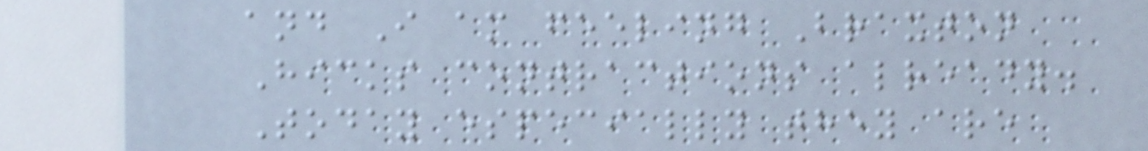and I am feeling Braxton
Hicks contractions already.
Today especially they are
